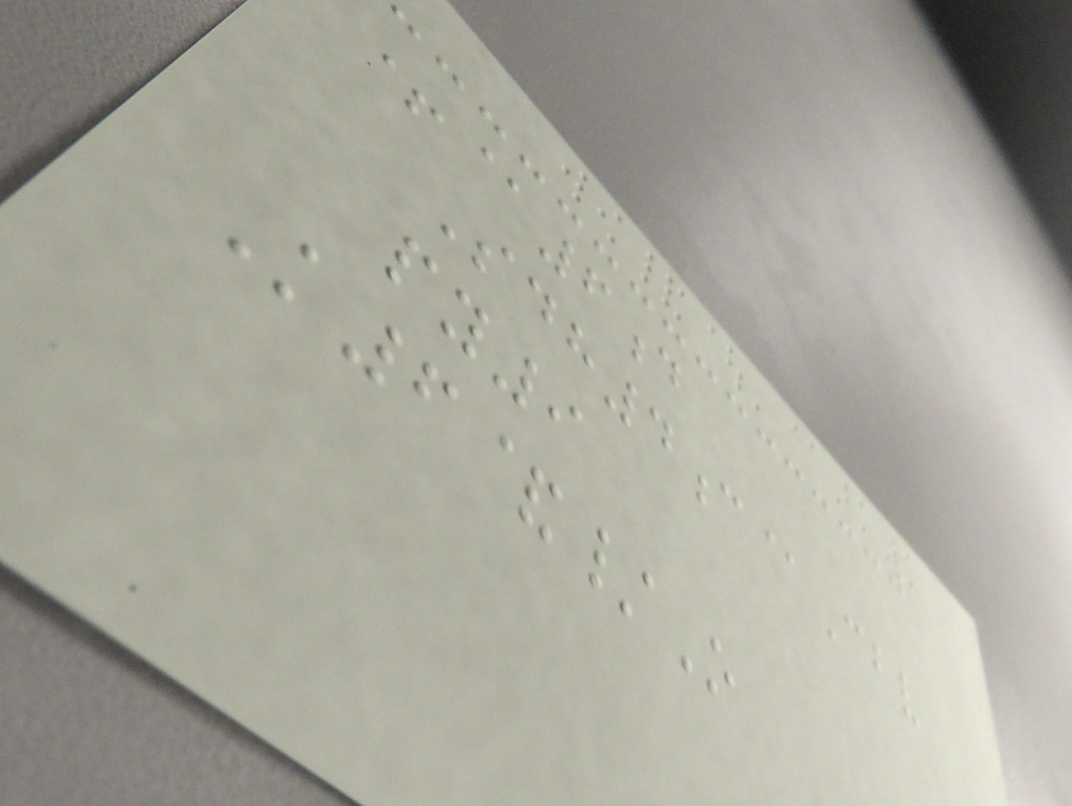+@6d
Sdh4c@Cbv
py9
K6&/O
